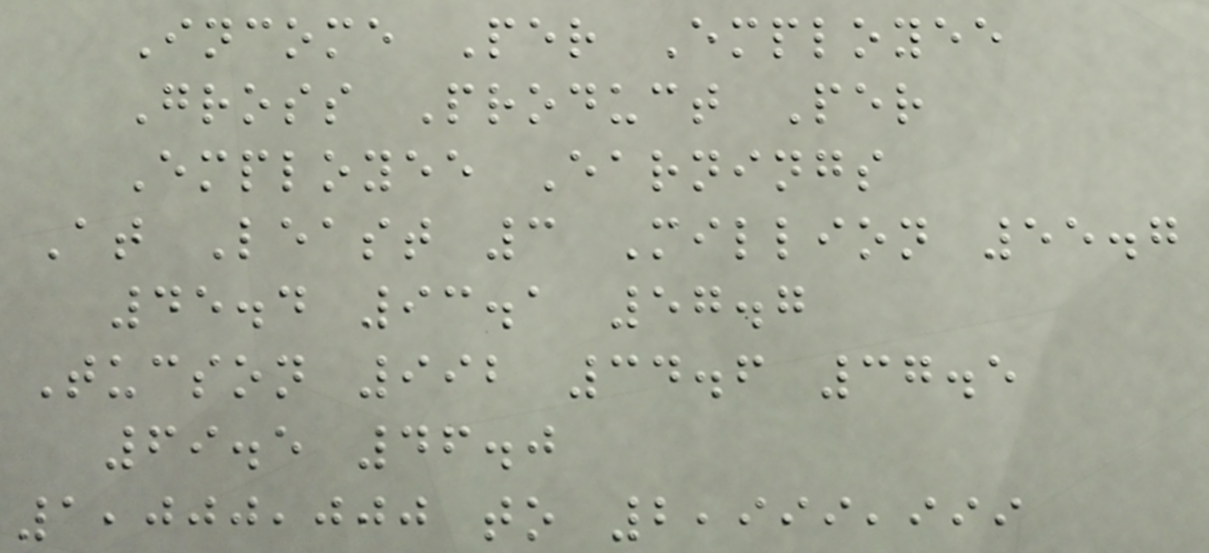Income Per Employee
Gross Product Per
Employee Earnings
At Least 3 Million 55.7
45.4 93.1 57.7
Tucson 992 34.6 37.5
69.5 46.0
1,000,000 to 2,999,999
